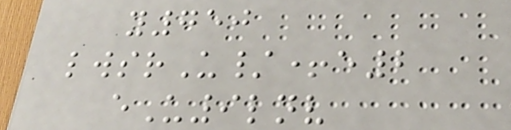y750
lwsrU/+e2
eU9lnv
